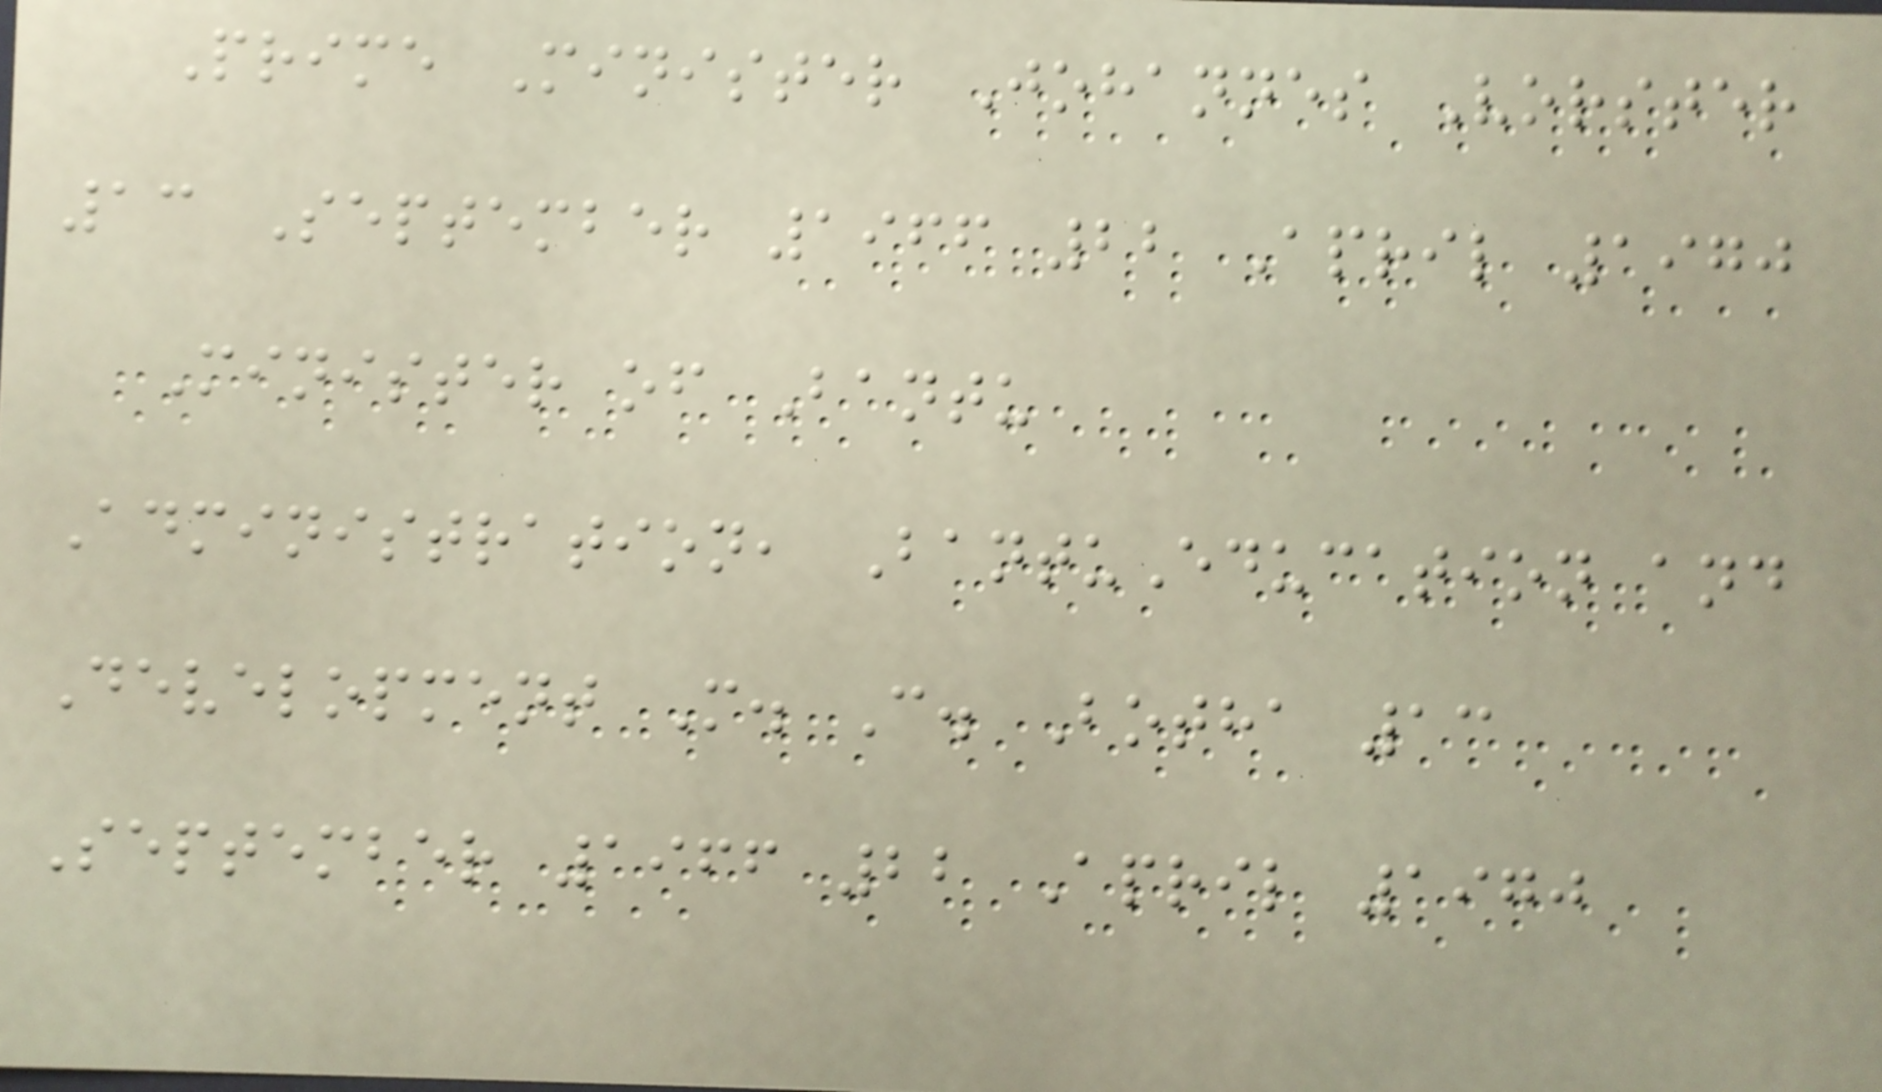Prime Minister Johannes Vorster
13 September 1966 22 April 1970
Minister of Bantu
Administration, BantuEducation and
Development M. C. Botha 13
September 1966 22 April 1970
